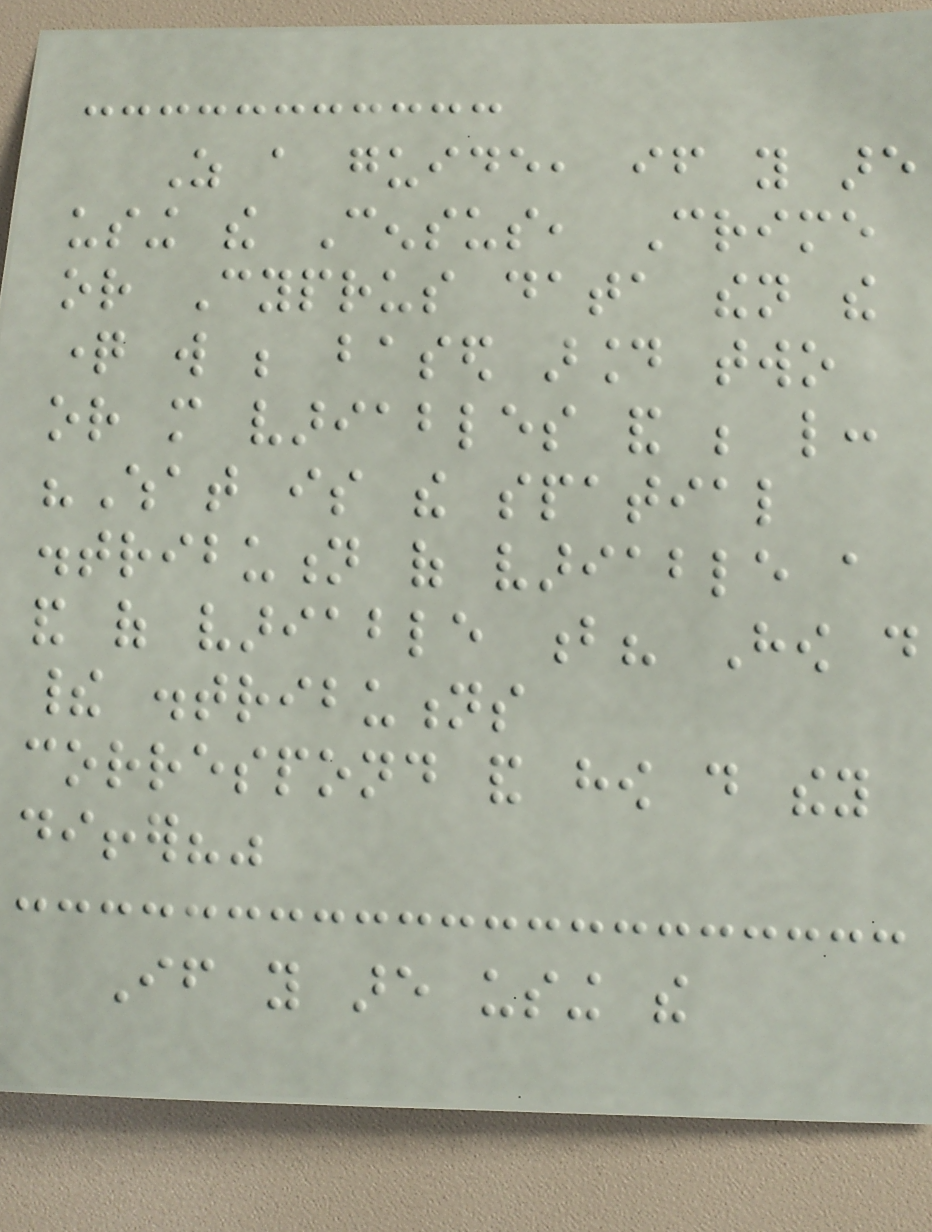As a guide, if you are
using the Census, Crime
or Cyprus data then the
question will be based around two
or more variables and be like:
"What is the spatial
distribution of variable a
and of variable b? How do
their distributions
correspond and how do they
differ?"
If you are using the
